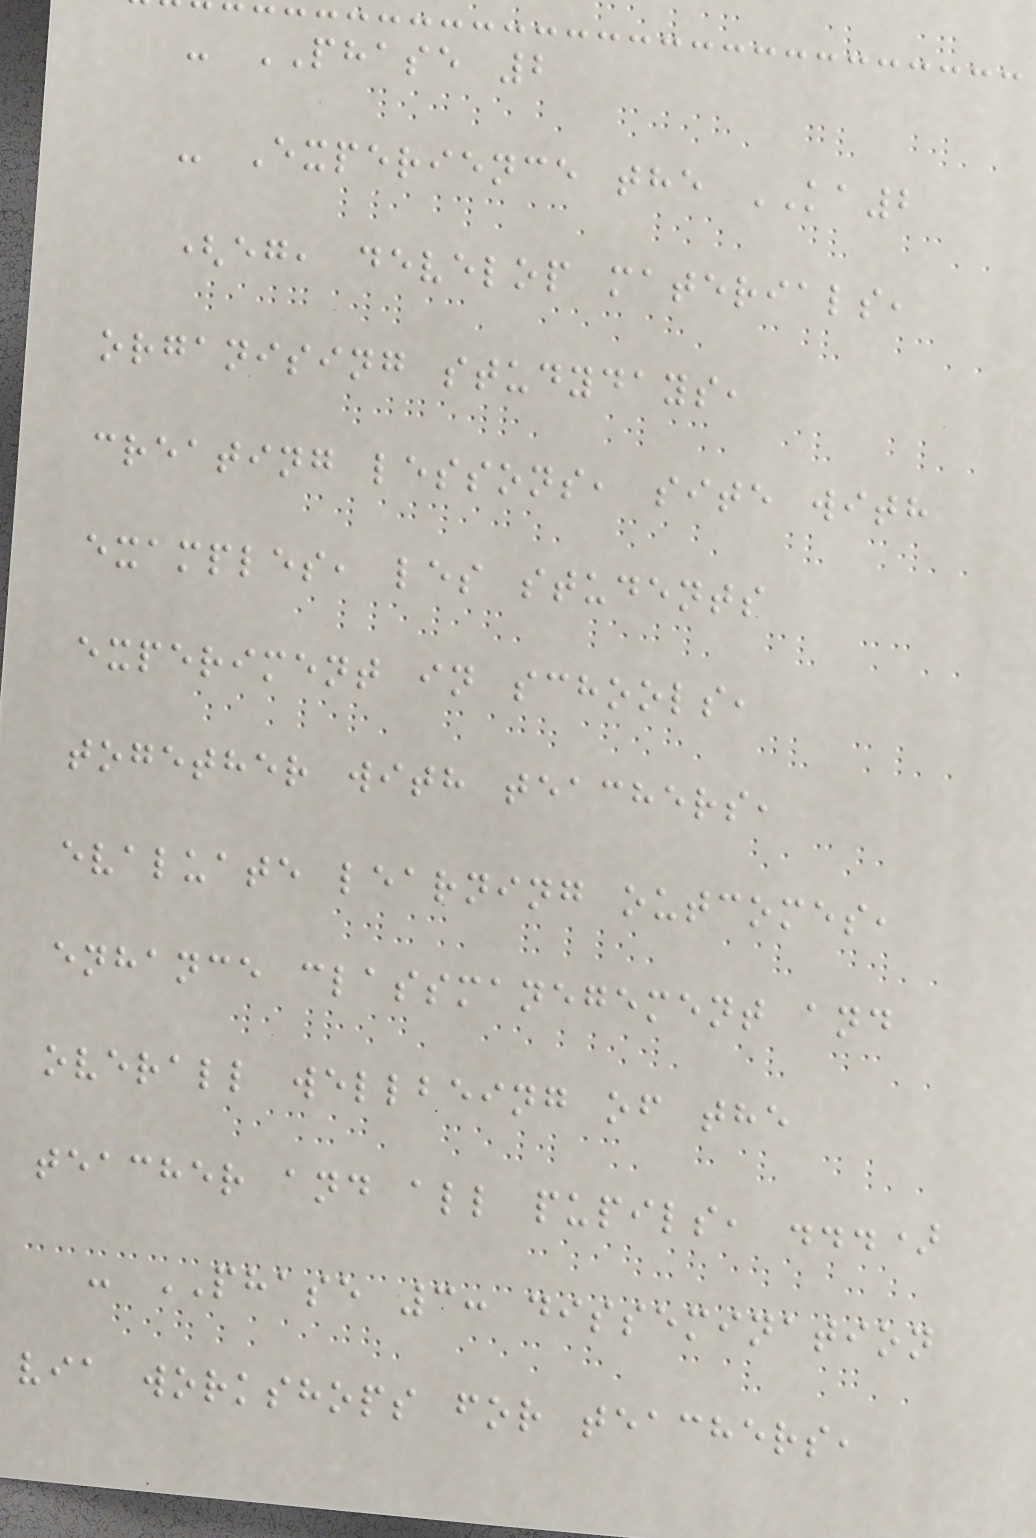- PHASE 2
- Experience the KA2
(eg, develop materials,
organising studydays,
creating lessons, site with
examples, les students
experiment in schools,
together with teachers,
evaluate learning outcomes,
enhance classmanegement and
overall wellbeing of the
teacher and all pupils, ...)
- PHASE 3: dissemination
via workshops for teachers,
